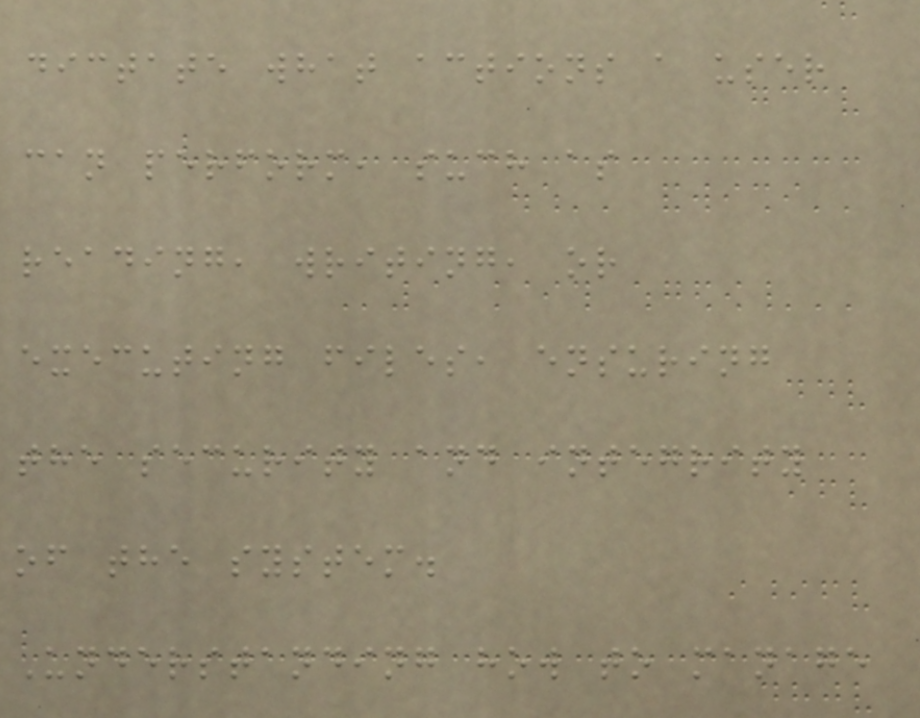dictate what actions a user
can perform, such as
reading, writing, or
executing files, ensuring
the security and integrity
of the system.
Understanding how to manage
